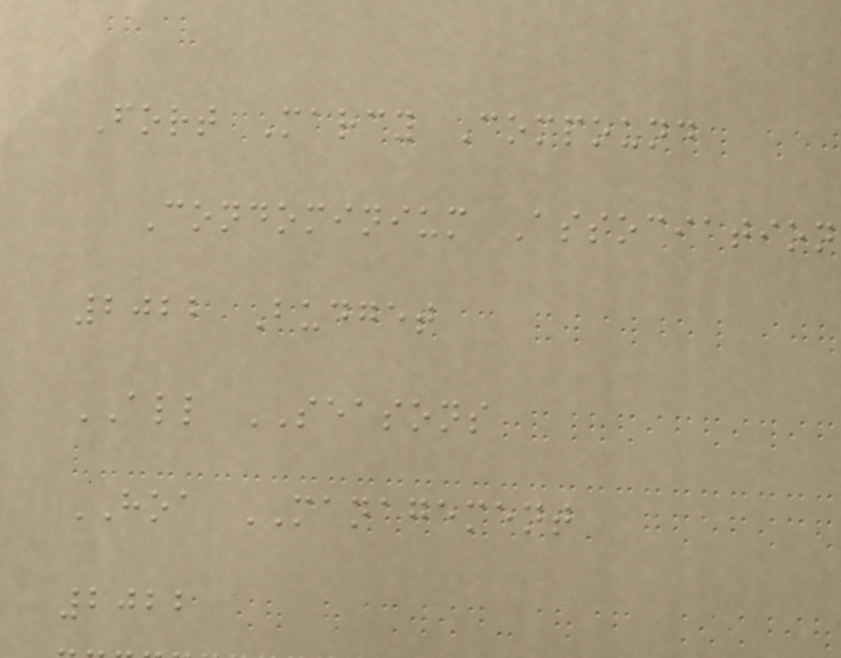Fort Marcy Compound
Condominium Association
2022 Budget
ALL SEASONS
HOA MANAGEMENT
2022
